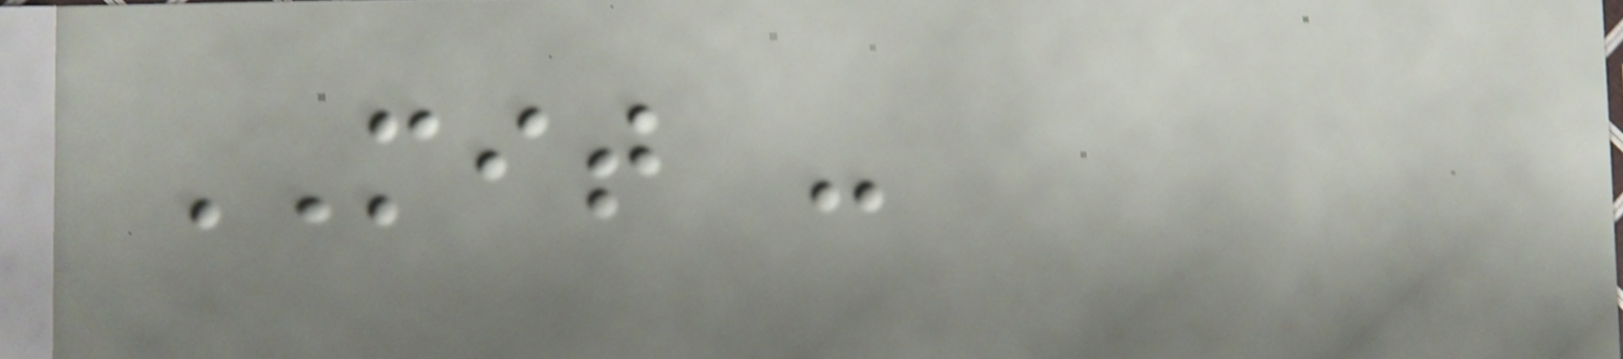MIT -
